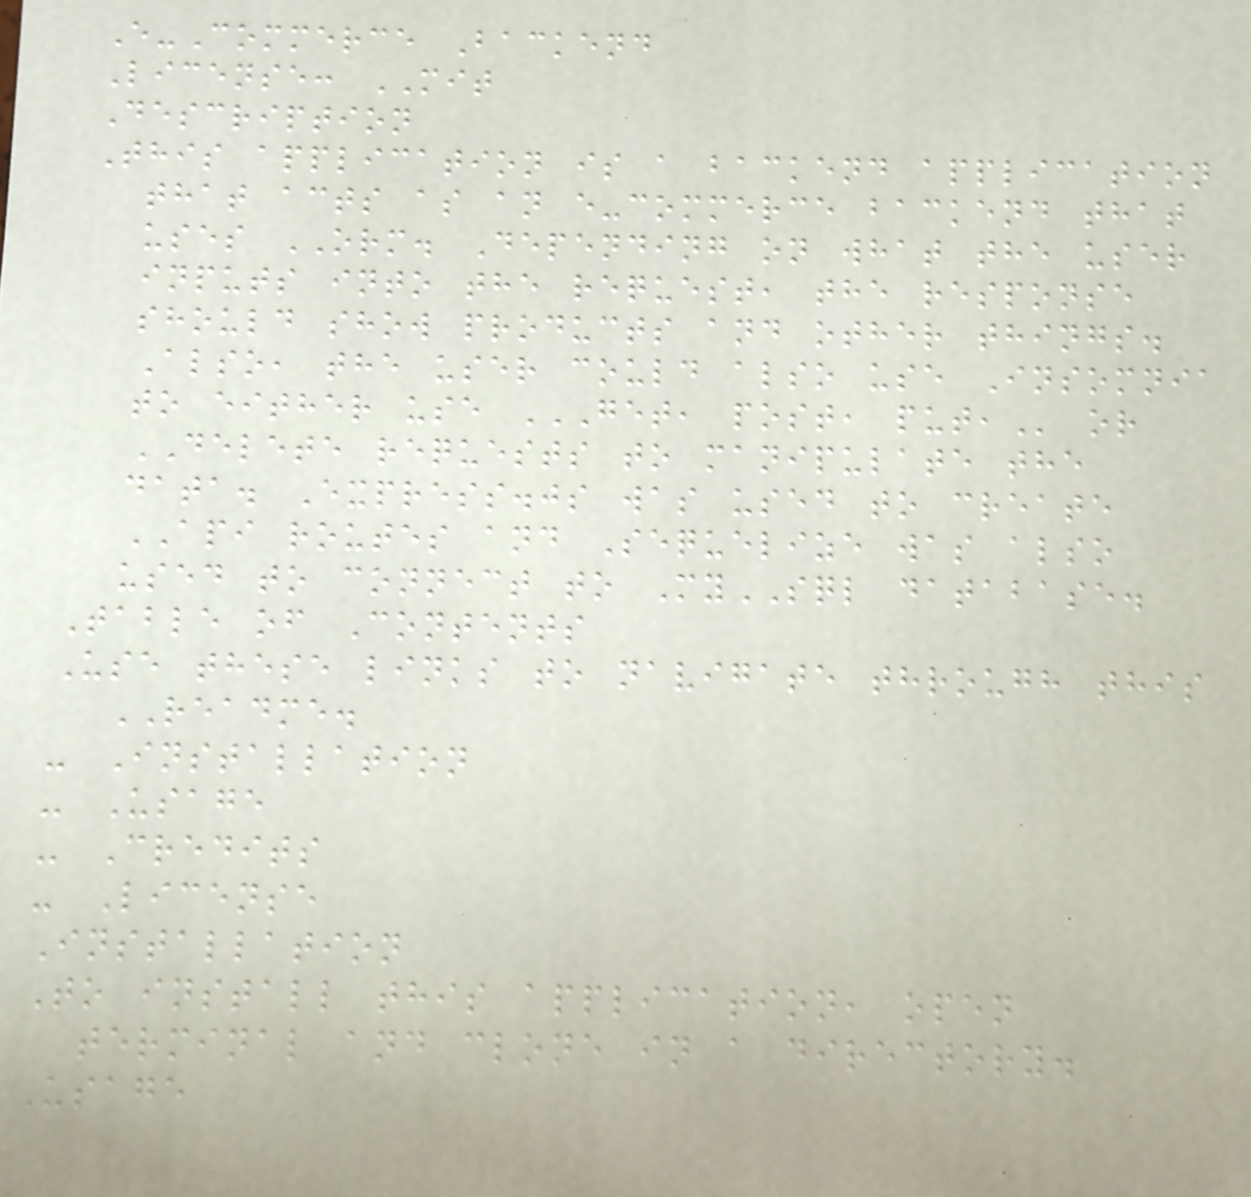E-Commerce Backend
License: MIT
Description
This application is a backend application
that acts as an e-commerce backend that
uses ORM. Depending on what the user
inputs into the request, the response
should show products and other things.
Also, the user could also use Insomnia
to either use GET, POST, PUT, or
DELETE requests to manipulate the
data. Express.js was used to create
API routes and Sequelize was also
used to connect to MySQL database.
Table of Contents
Use these links to navigate through this
README.
- Installation
- Usage
- Credits
- License
Installation
To install this application, open
terminal and clone in a directory.
Usage
